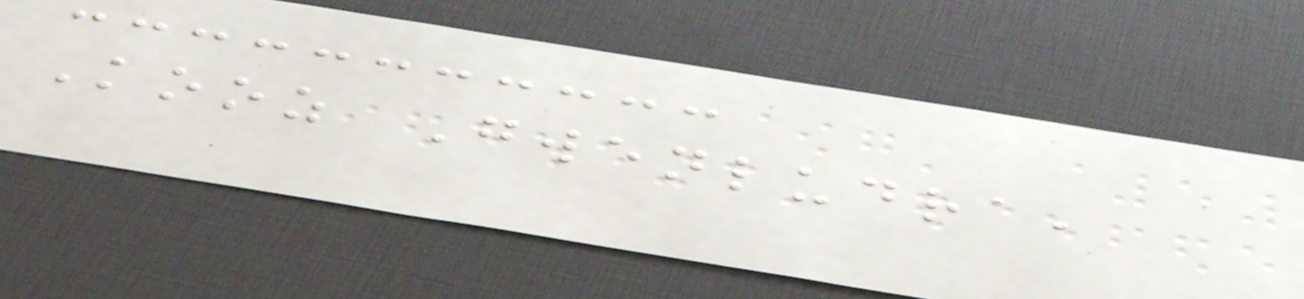Kooz Gwenludra,
